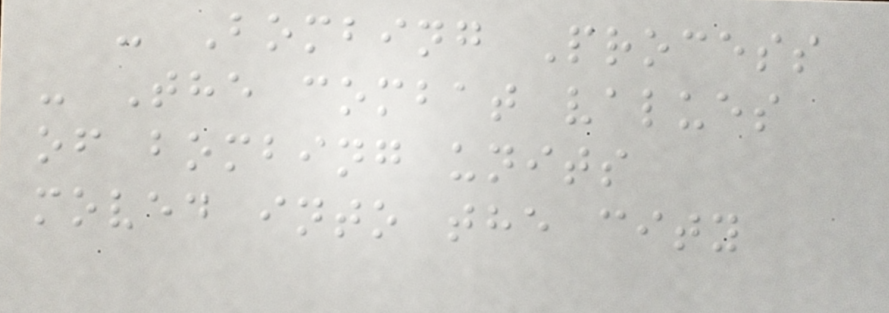- Bombing Process
- The combat values
of bombing units
moved into the city
